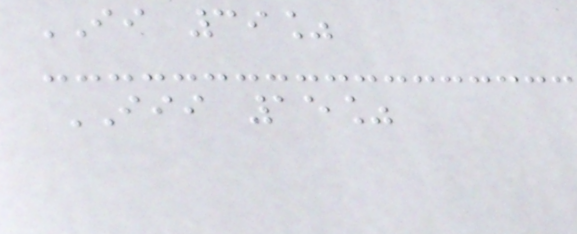II 39%
III 15%
